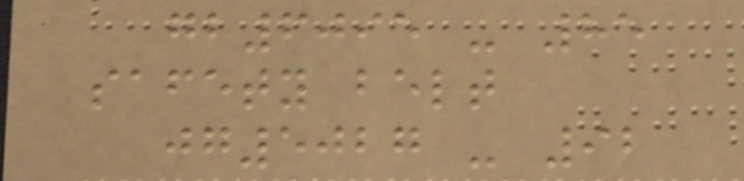gb6095 - 85
safety belt
jg5027 - 92
